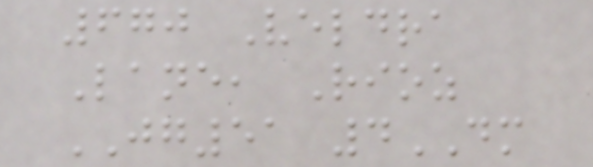670 Veldra
Lane, Rioz
JG51 4DM
